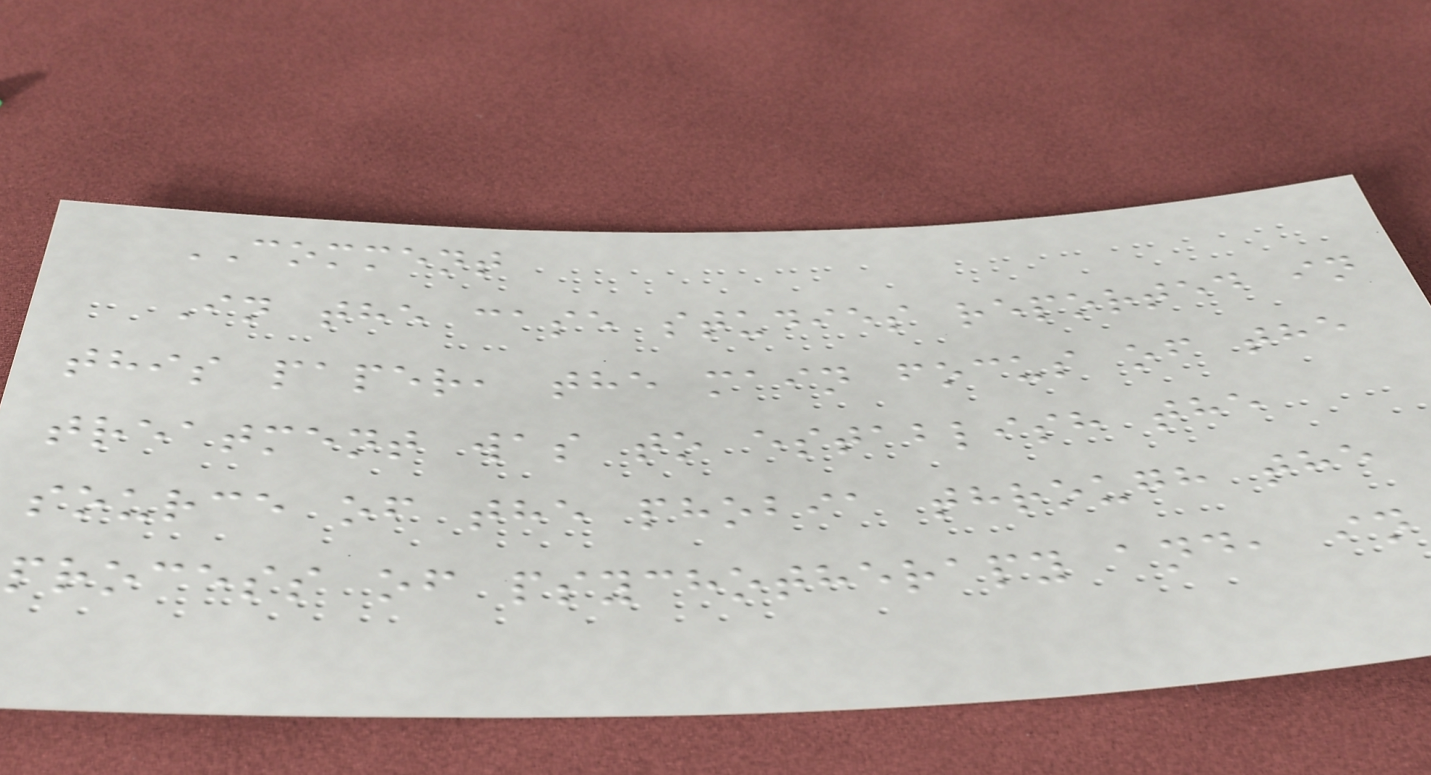COMMENT
In the case studies reported in
this paper, the main focus of the
treatment was to establish the
source of the phobia through the
process of psychotherapy and, in
